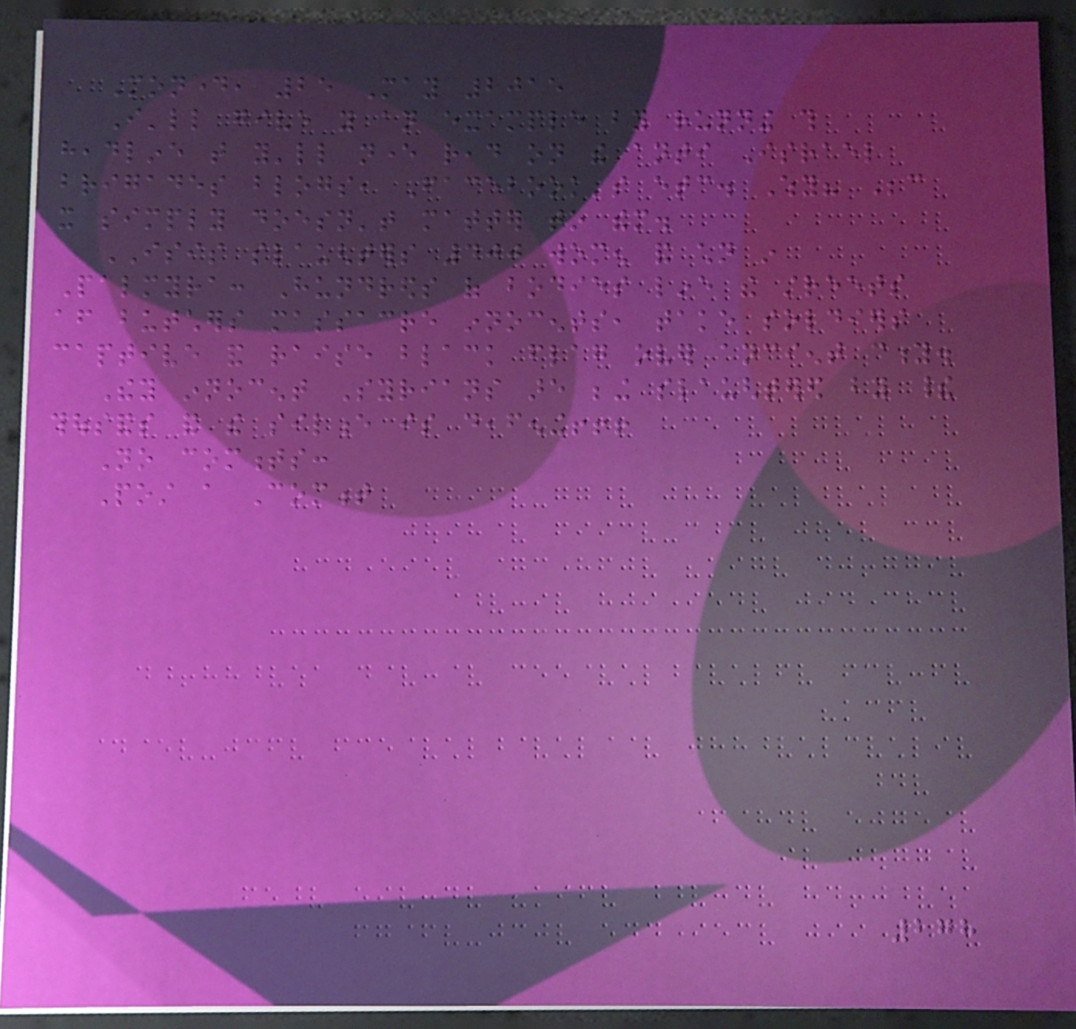Monday, 25 May 2015
I'll give you an example by running this
headline that you'll never read on the anti Israel
brigades blogs, Facebook's etc. Why? Because
it simply doesn't matter to them.
ISIS slaughters 400 women and children in
Palmyra: Hundreds of bodies line the streets
after butchers massacre innocents, take soldiers
captive and raise black flag over ancient city.
They innocent Syrians are being slaughtered by their
thousands and the silence is deafening!!!
No comments:
Post a Comment
278
